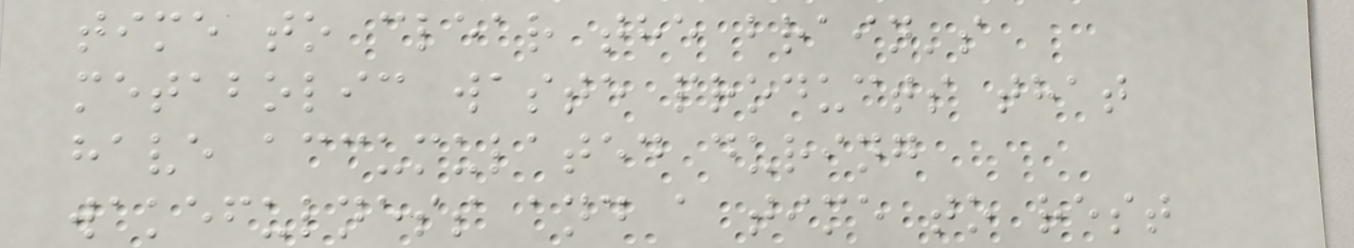time to clear the brain's
metabolic waste products that
have accumulated during
wakefulness and a time to rest
